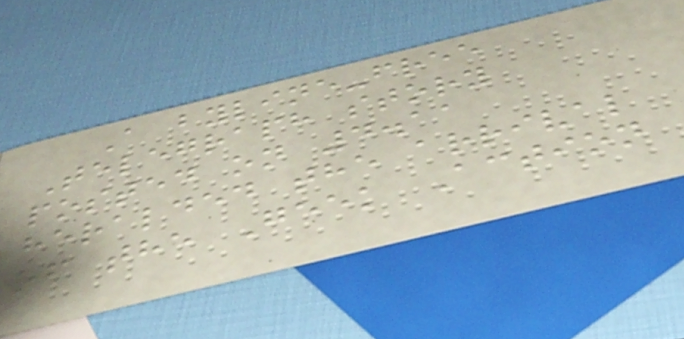A byline-free
Telegraph story
posted on 4.11
heralded the arrival
of the Geek Action
